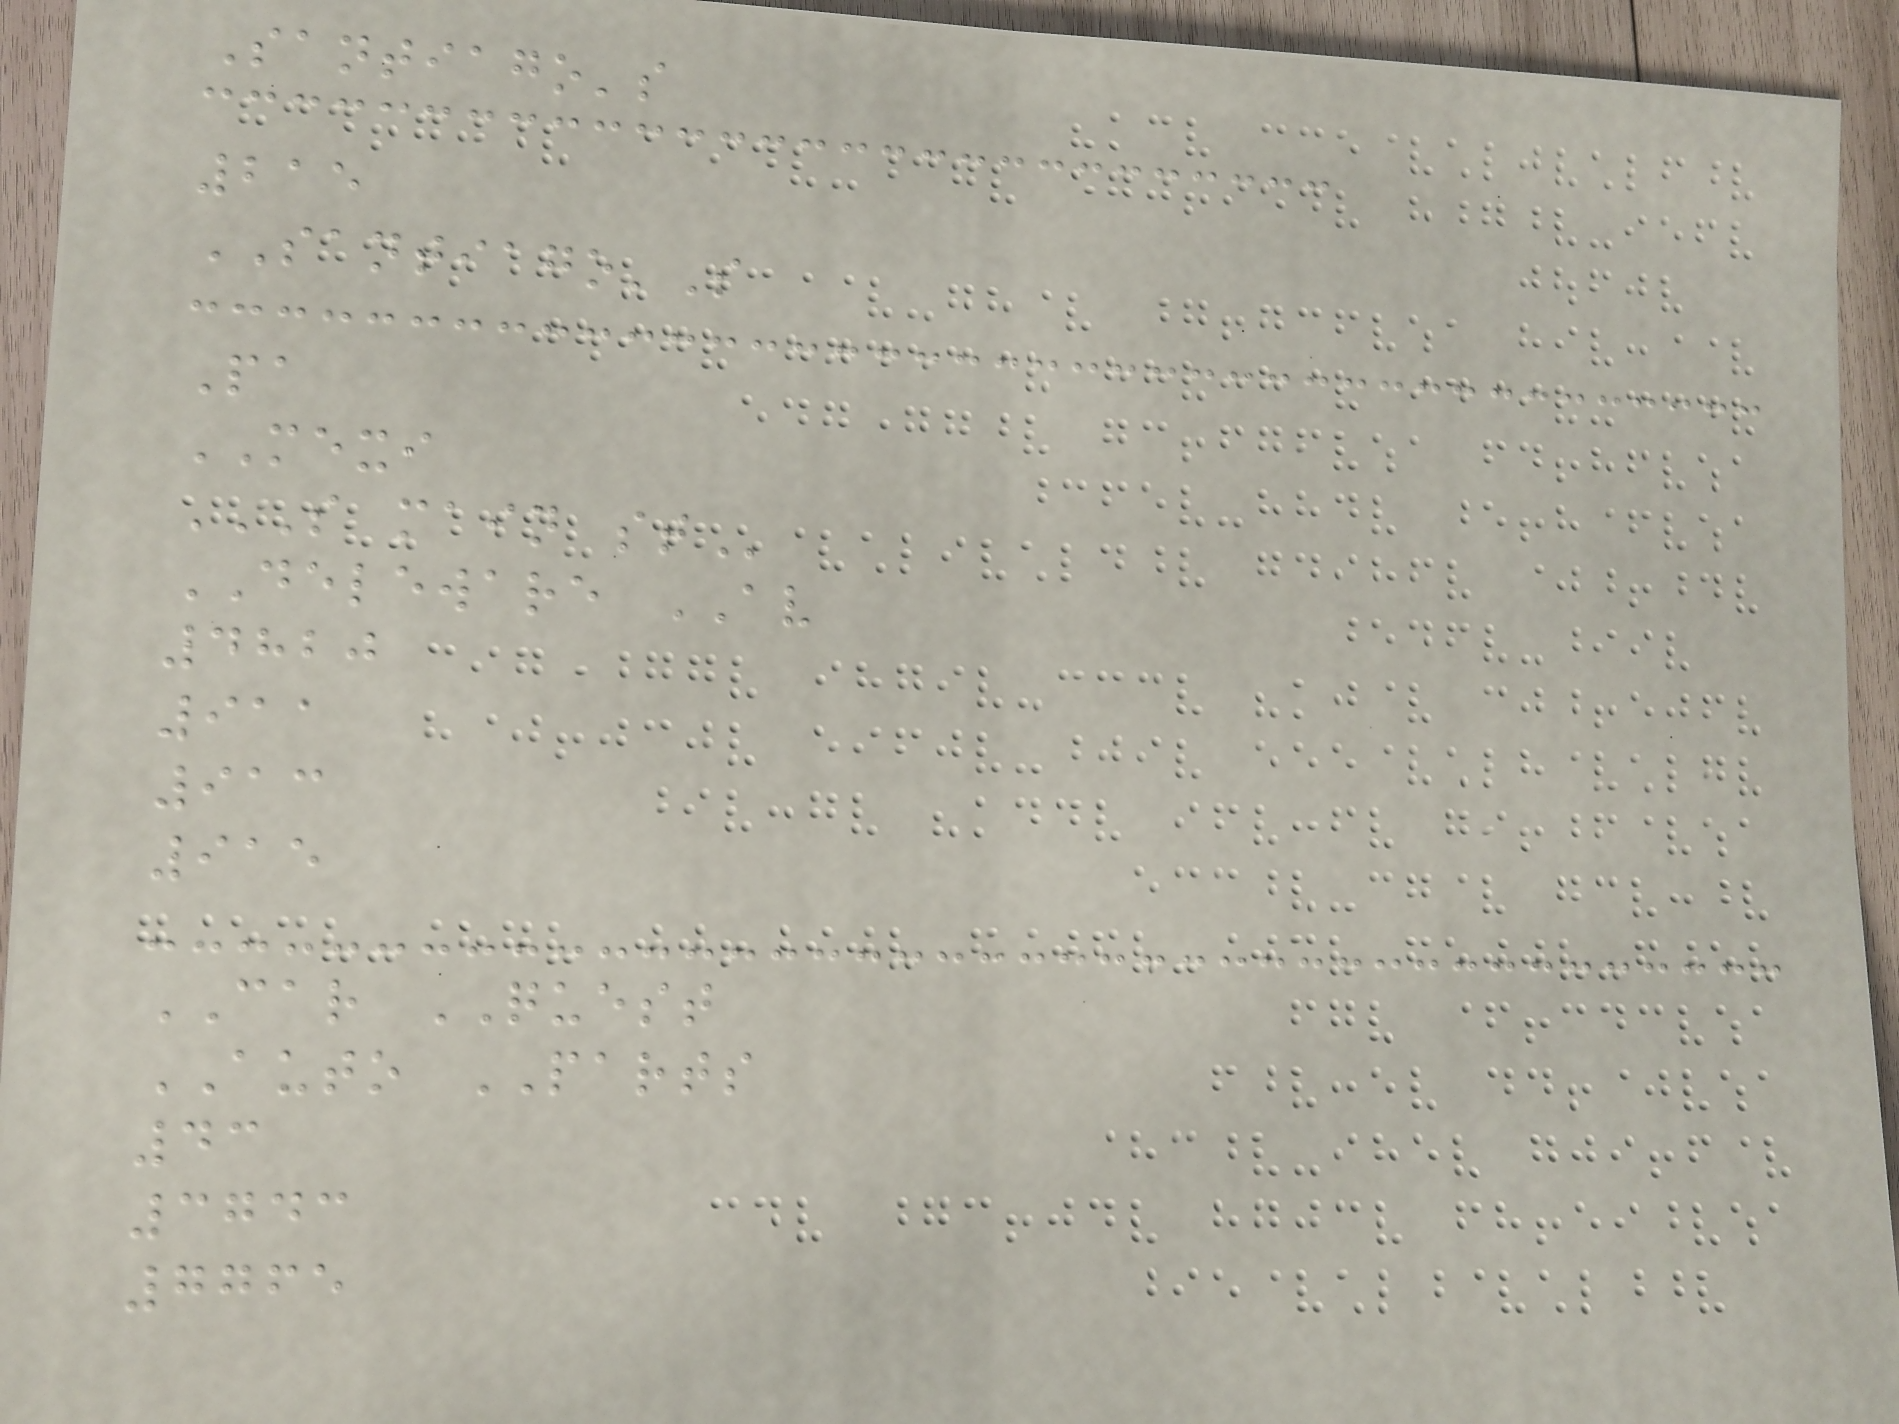Santiago's
215
SANTIAGO'S
Pa
MEXI
S MAIN ST
DELEWARE AV
4820
911
913
915
CAR QUEST
AUTO PARTS
43
3743
7765
